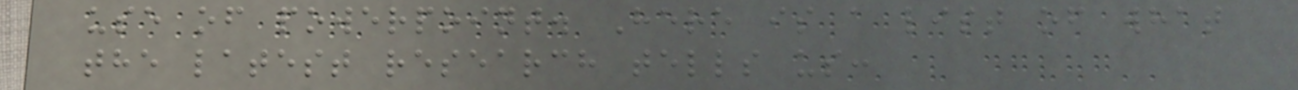use of powerpoint. Here is a list of what
the latest research tells us:
